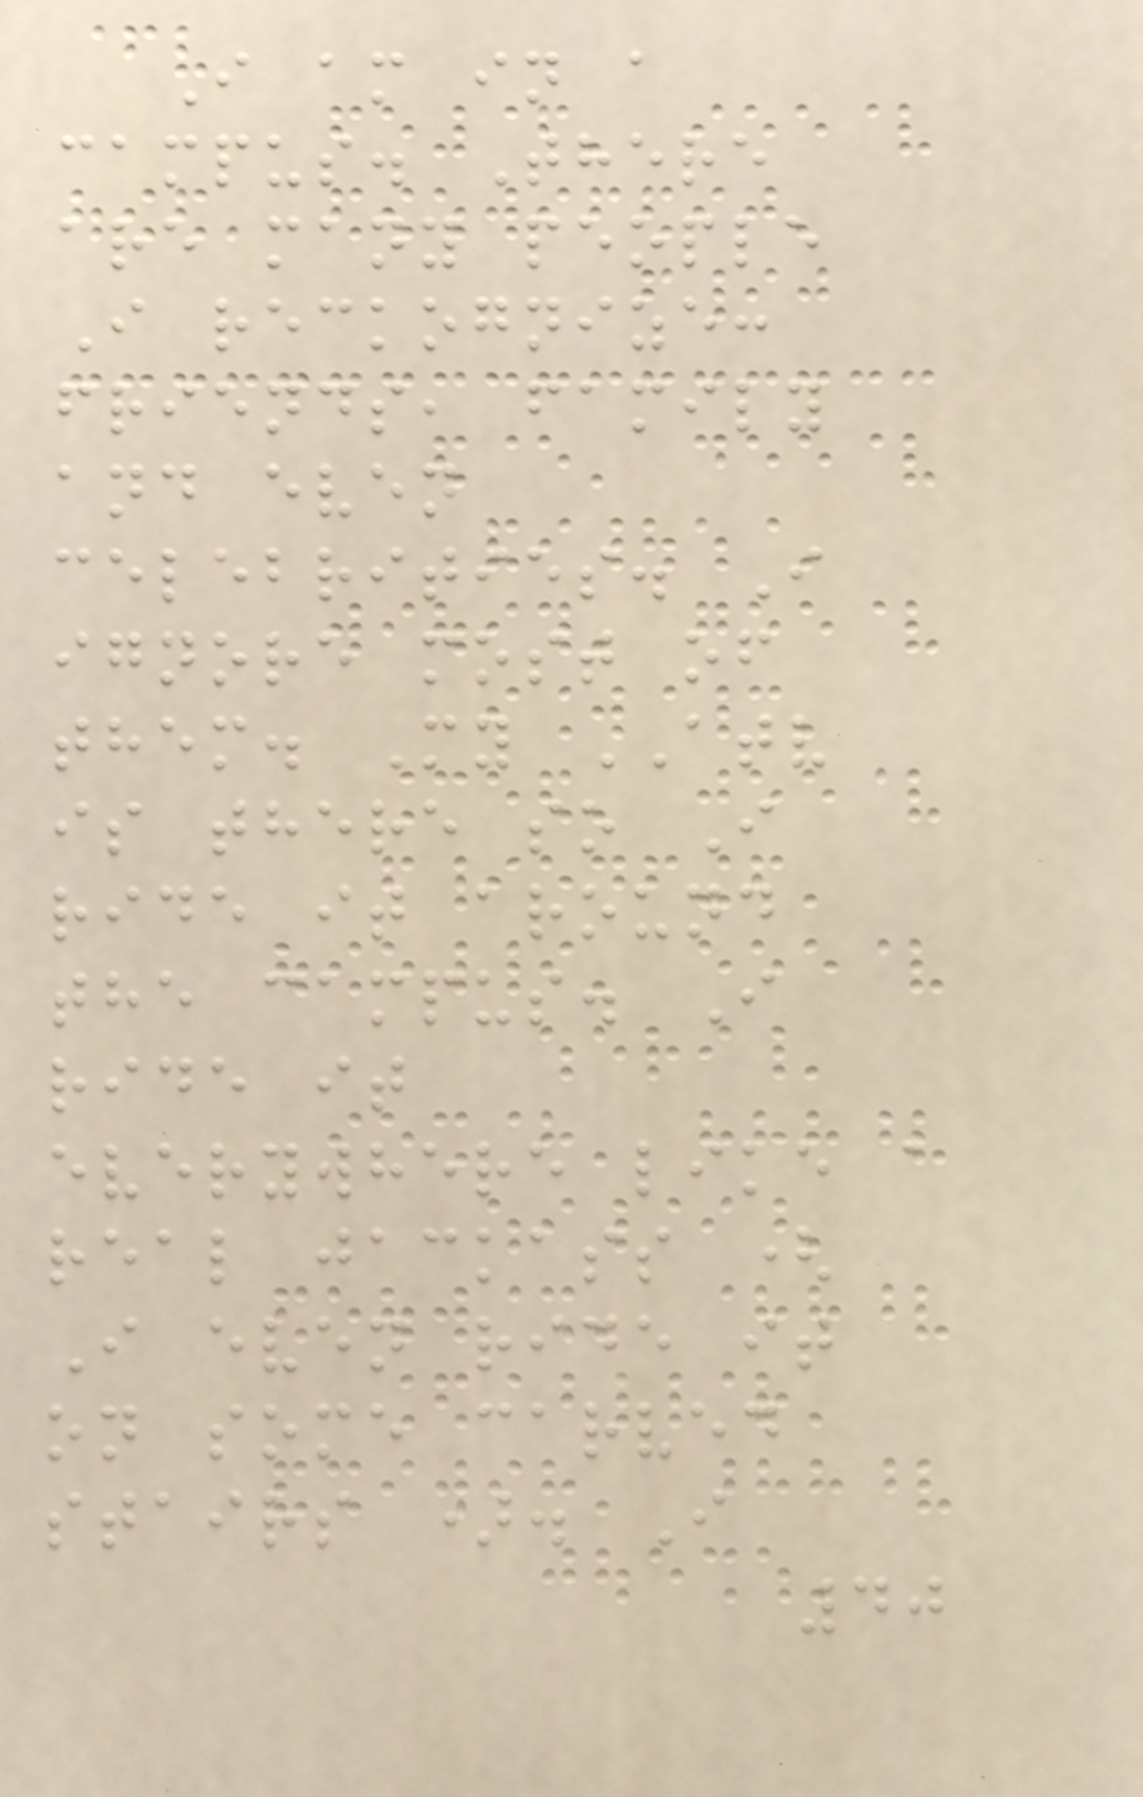I am in a
campus. There
are many people
I reckognize:
friends, family
and even
celebrities. I
ignore most of
them. My ATV
is there so I
ride it around
the campus. I
ride it
everywhere like a
real jackass (
I even ride it
on some carved
stairs ). I
40
